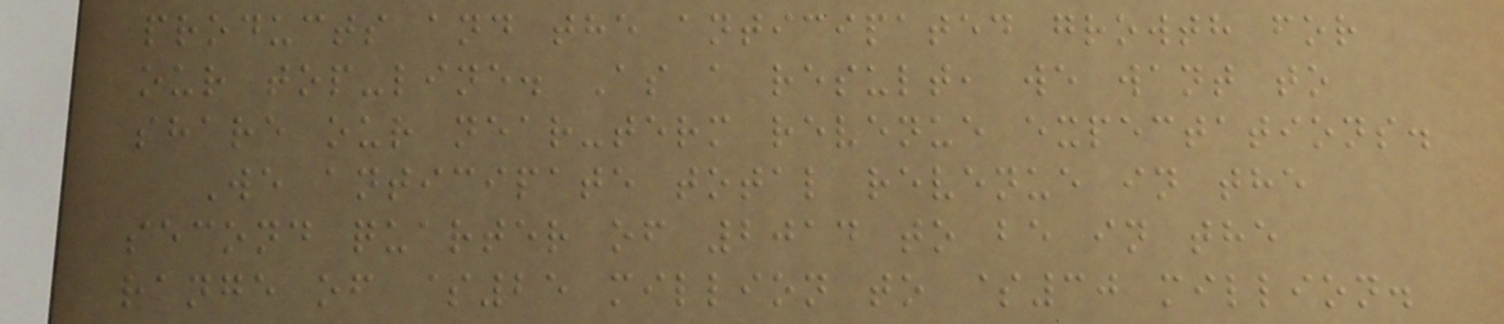products and the anticipated growth for
our top-line. As a result, we want to
share our near-term revenue expectations.
We anticipate total revenue in the
second quarter of 2014 to be in the
range of $25 million to $30 million.
